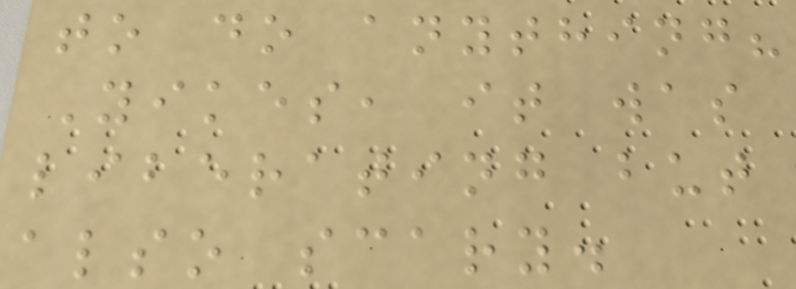to do anything?
Yikes, it was
liberating but
also scary.
